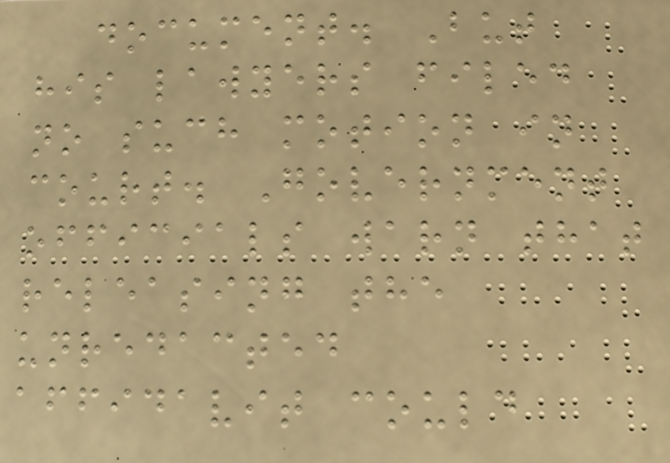document. But
his lawyers filed
no such motion in
court. Government
officials warn that
releasing the
unredacted
affidavit could
